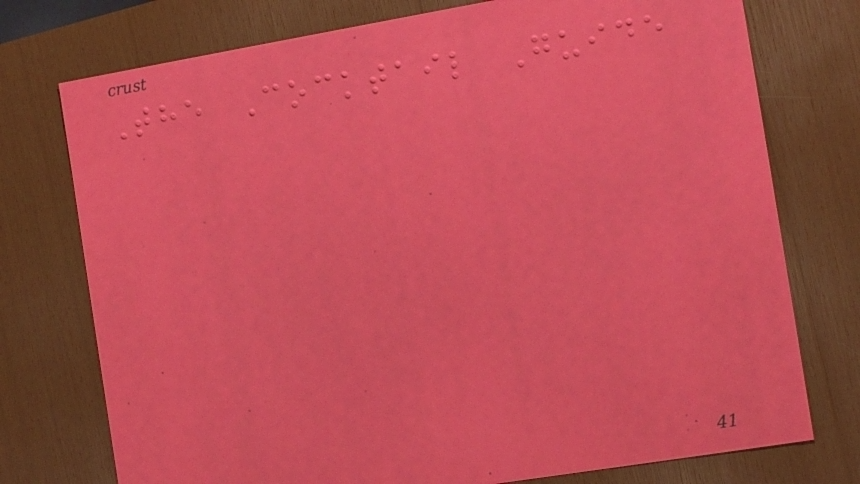The Cocktail Guide
